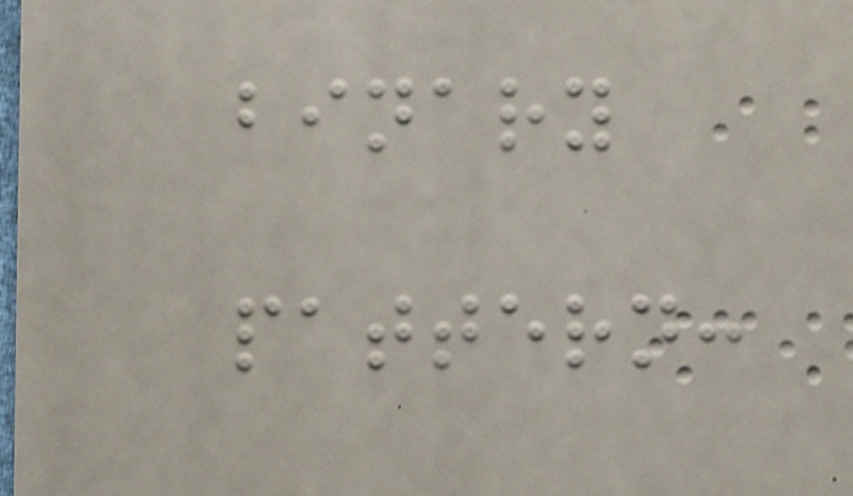binary
pattern:
